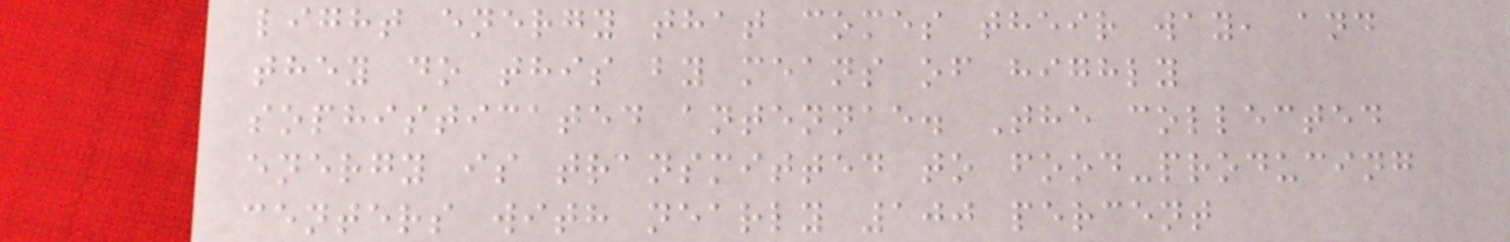light energy that comes their way, and
they do this by means of highly
sophisticated antennae. The collected
energy is transmitted to food-producing
centers with nearly 100 percent
